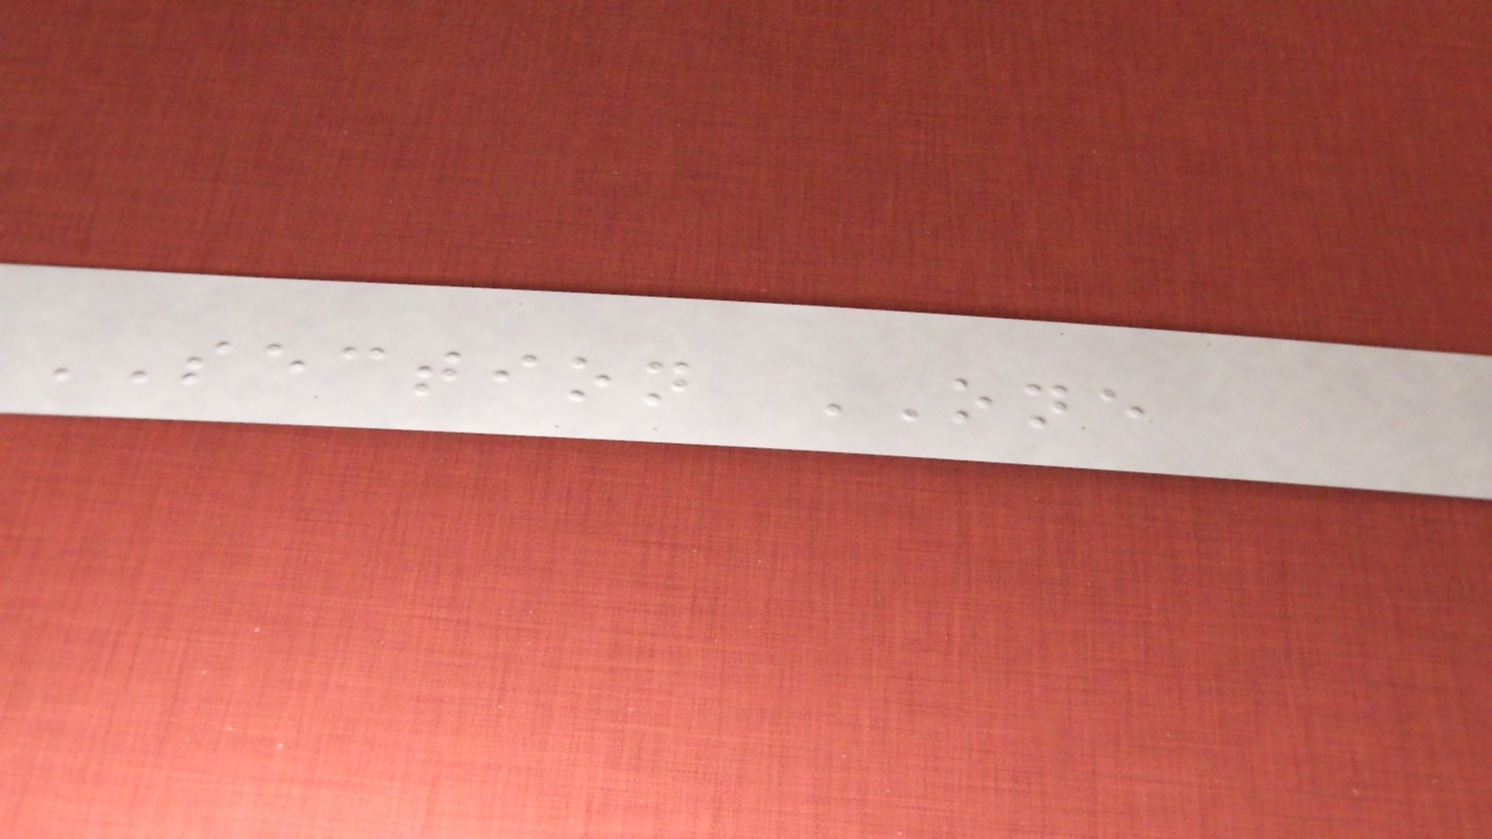SECTION ONE
